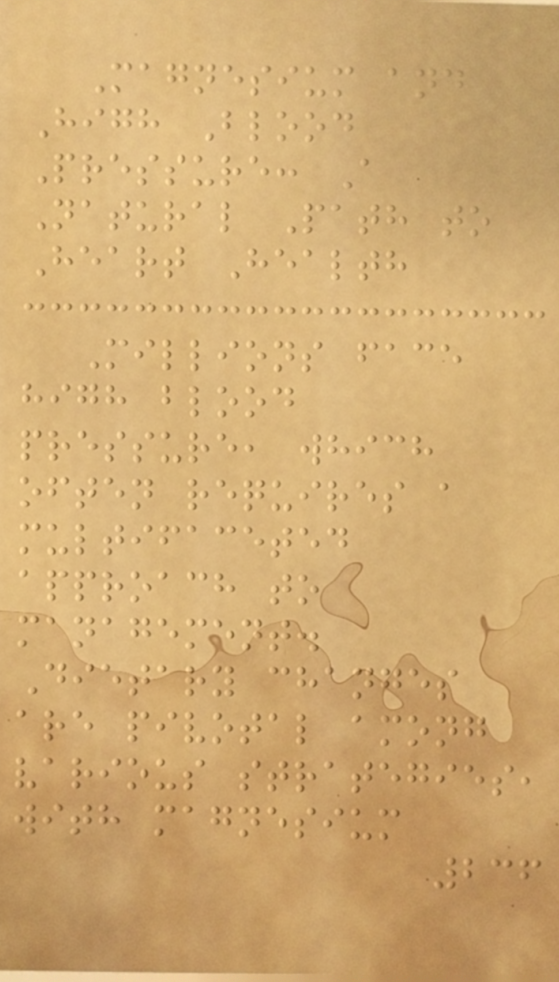Magnesium and
High Blood
Pressure: A
Natural Path to
Heart Health
Millions face
high blood
pressure, which
often requires a
multifaceted
approach to
management.
Dietary changes
are pivotal among
various strategies,
with magnesium
236
